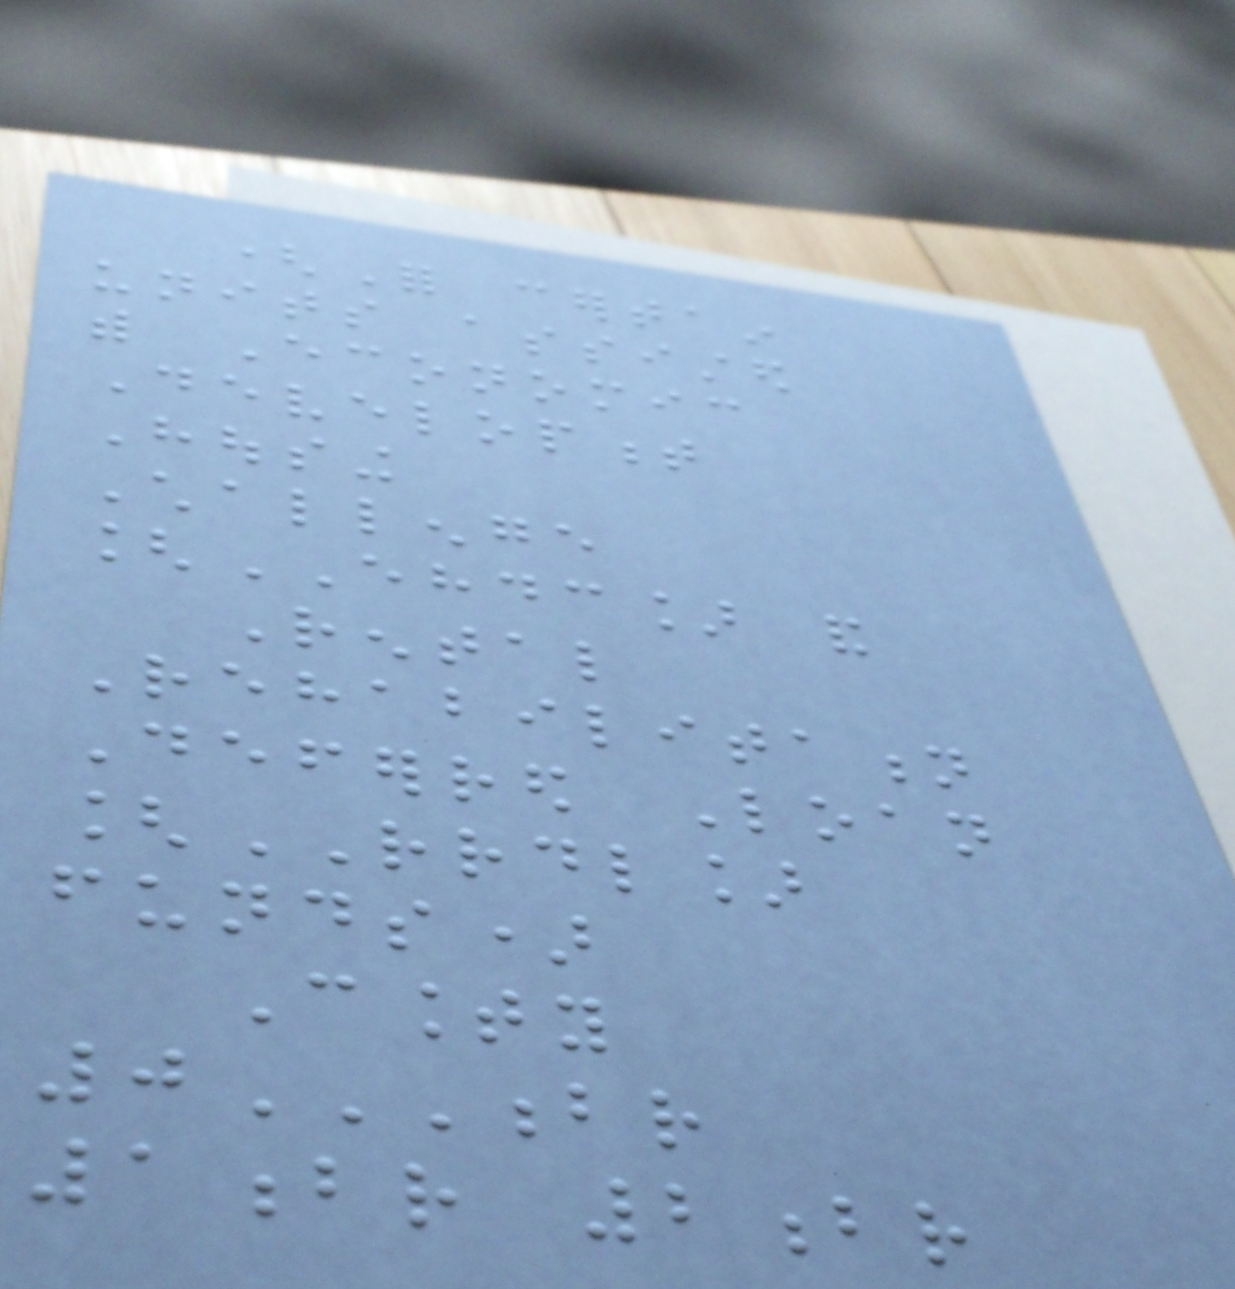(For certain
units assisted
with Economic
Development
Housing
Challenge
[EHDC] and
Rental
Rehabilitation
Deferred Loan
[RRDL]
funds)
County
0BR
1BR 2BR
